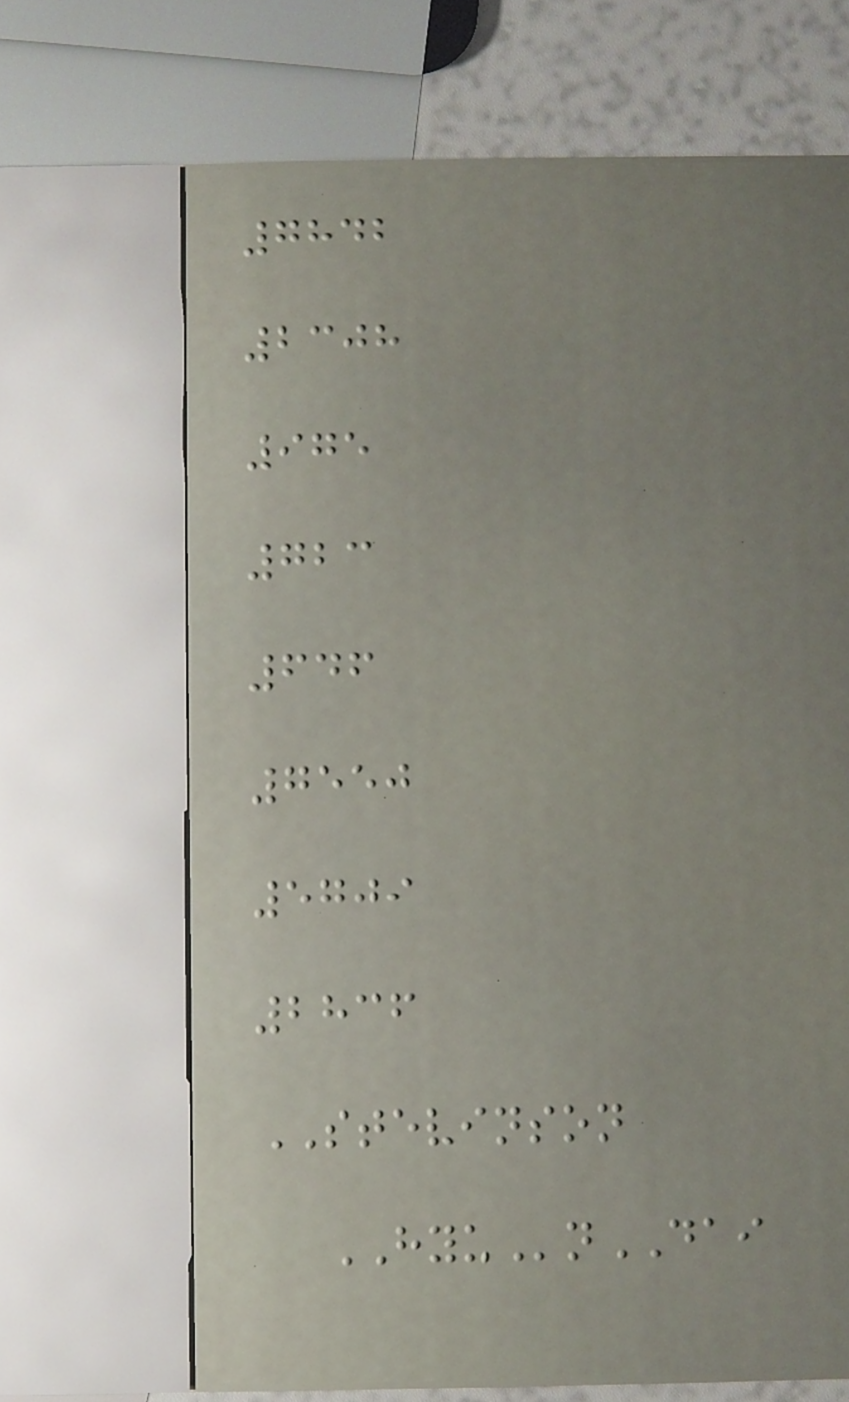7842
2308
975
723
646
7550
5709
2836
STEVINSON
HYUnDAI
